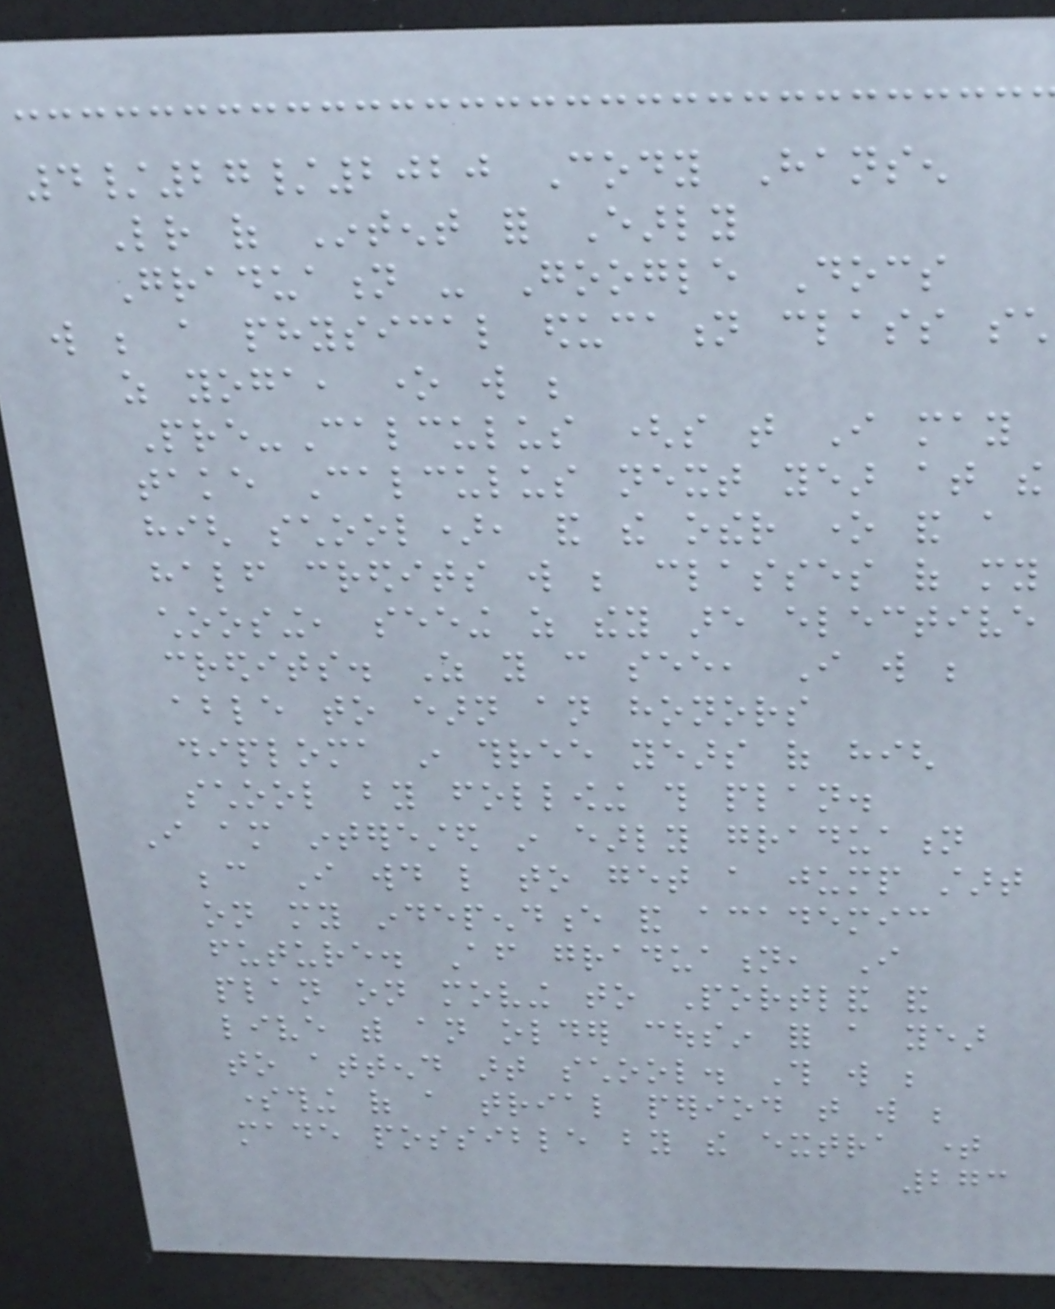4/27/2020 Cody Hansen
Letter of Intent for Early
Graduation - Google Docs
will be a physical education class such
as yoga, one will be
Pre-Calculus (so that I may
take Calculus next year at the
high school), and the other one and a
half credits will be classes of my
choosing, seeing as they are elective
credits. As you can see, I will be
able to earn an honors
diploma in three years of high
school by following this plan.
I am interested in early graduation
because I would like to get a jump start
on my independence and academic
future. After graduation, I
plan on moving to Portland and
live with an older cousin for a year
to attend art school. This will be
something of a trial period that will be
made possible by the extra time
273
